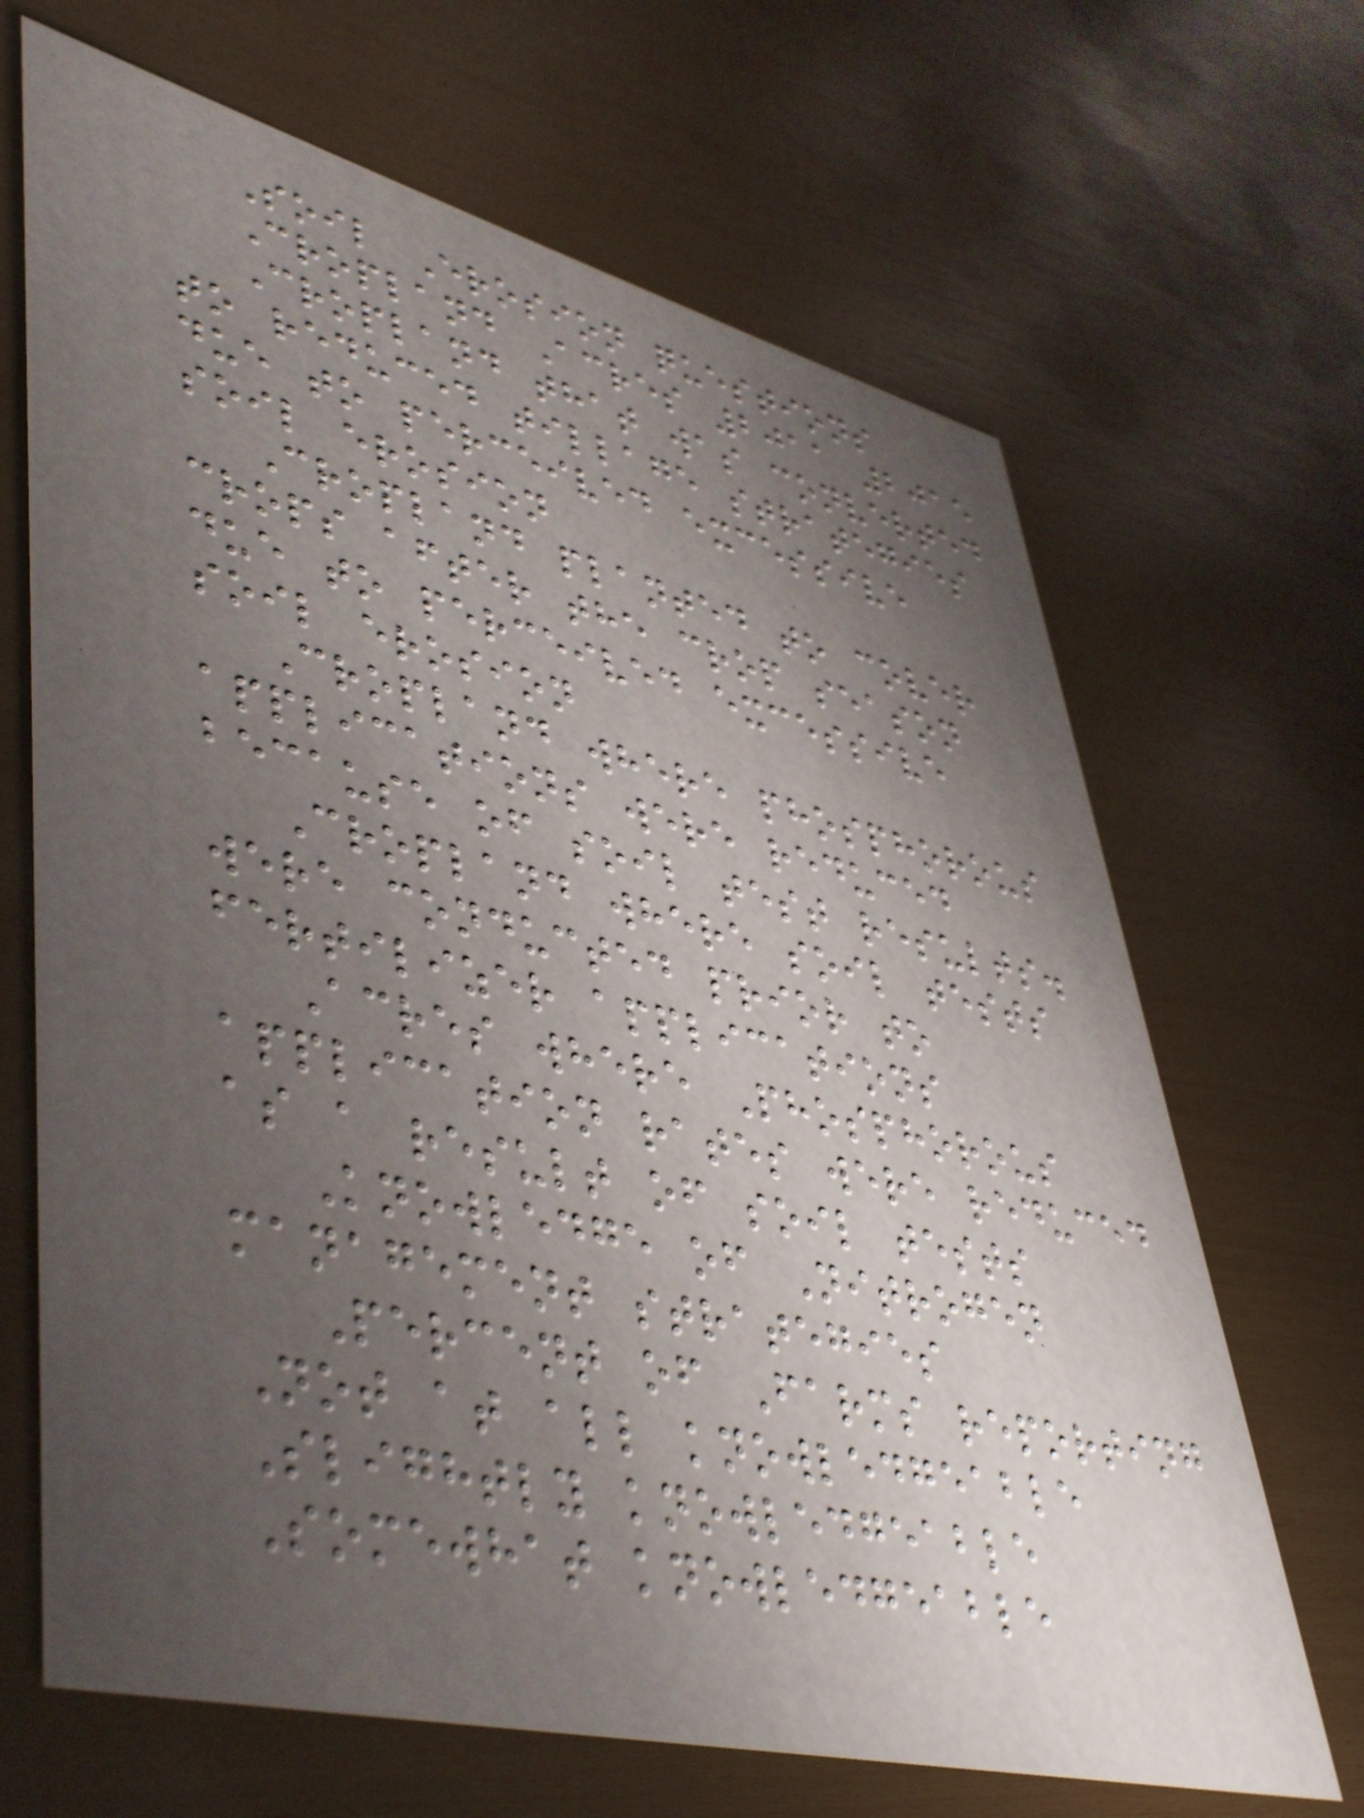Soil Erosion questions
Cropland Acres 2011 2015
Cropland that was converted
to reduced tillage strategies
due to perceived excessive
soil erosion
Cropland planted to cover
crops after the crop season
due to perceived excessive
soil erosion
Cropland where phosphorous
applications were reduced
because of soil test results.
Cropland where soil tests
were conducted prior to
fertilizer applications
Acres where Phosphorous
application rates were reduced
as a result of soil tests
Knowledge of Nitrogen
management strategies
Percent of Farms reporting
Not at all knowledgeable
Slightly knowledgeable
Somewhat knowledgeable
